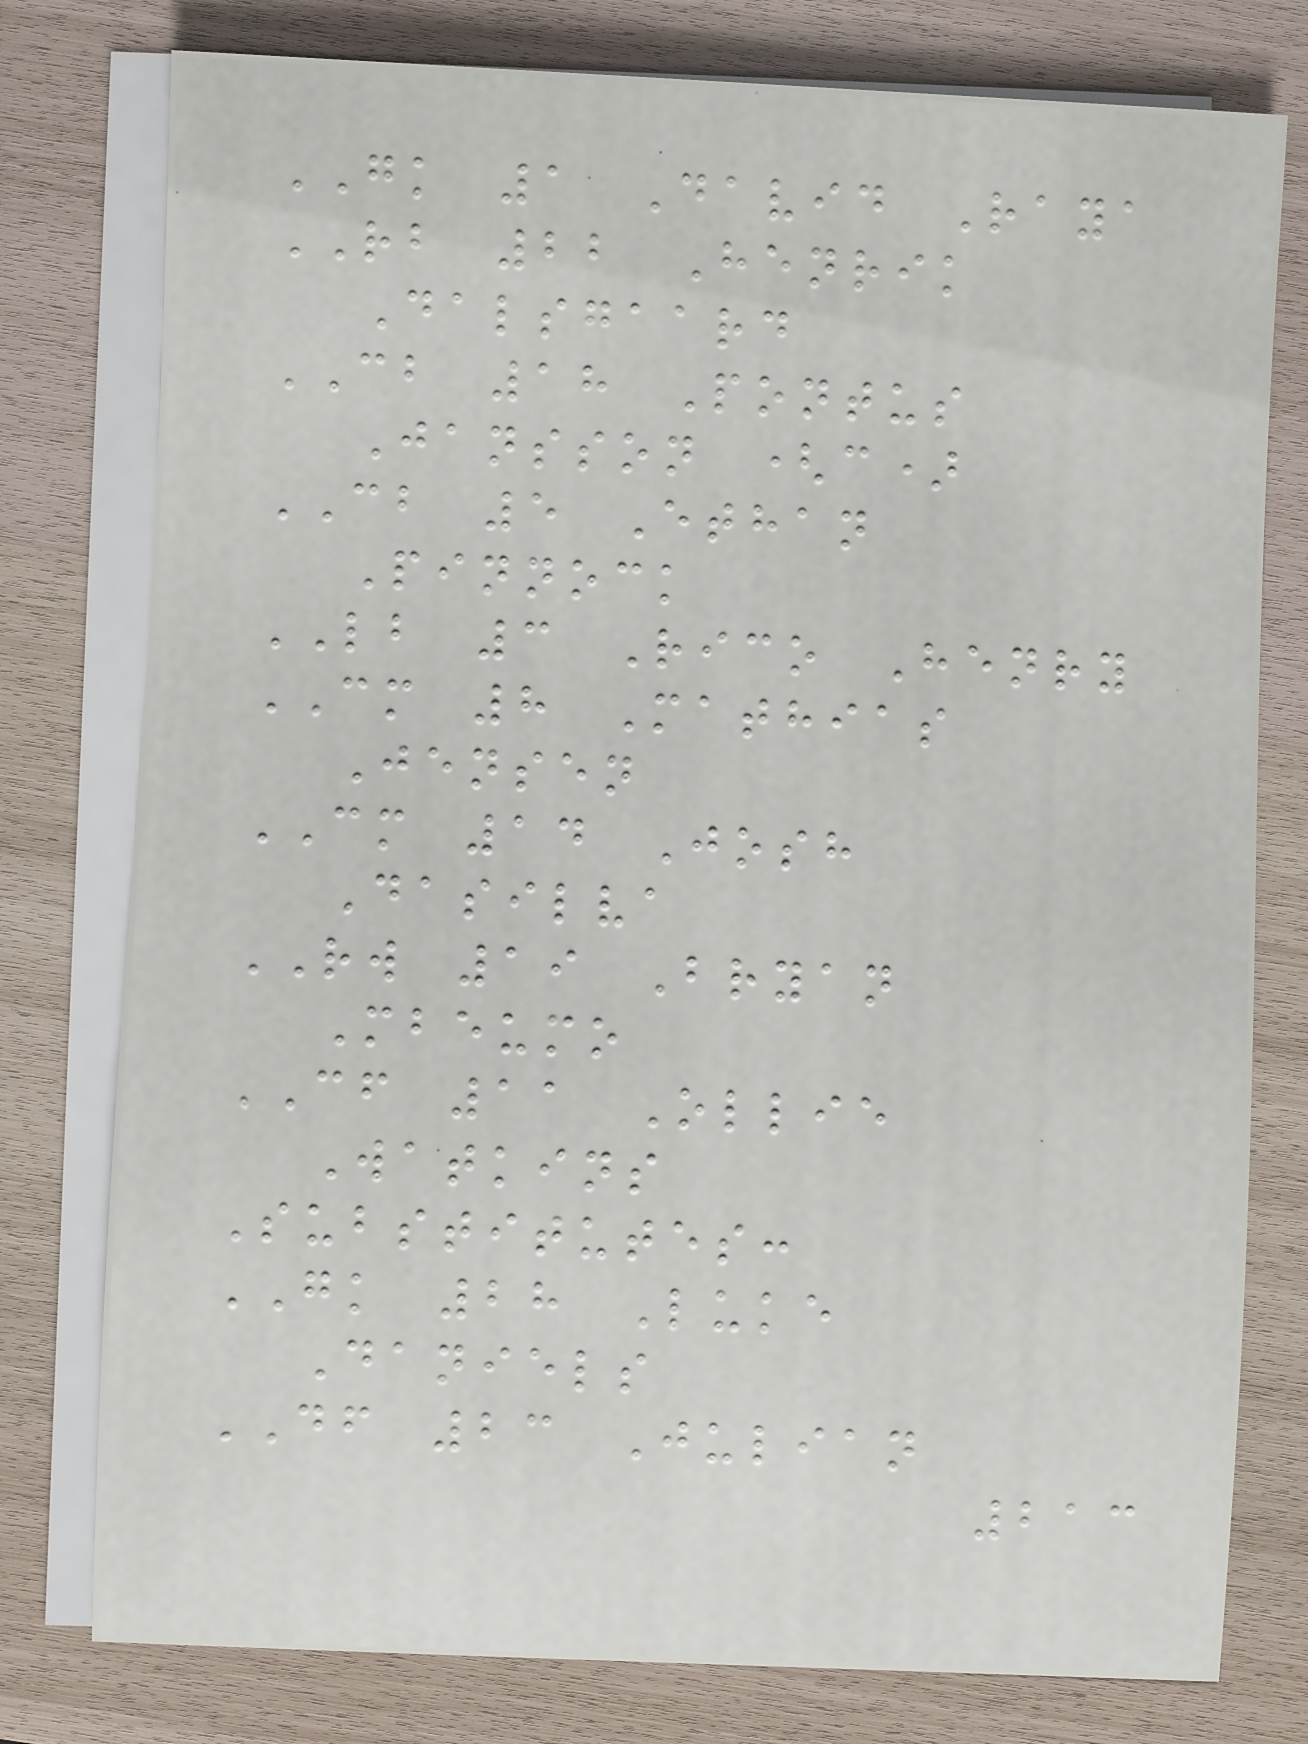GK 1 David Raya
RB 22 Henrik
Dalsgaard
CB 18 Pontus
Jansson (c)
CB 5 Ethan
Pinnock
LB 3 Rico Henry
CM 8 Mathias
Jensen
CM 14 Josh
Dasilva
RW 19 Bryan
Mbeumo
CF 11 Ollie
Watkins
Substitutes:
GK 28 Luke
Daniels
DF 23 Julian
213
